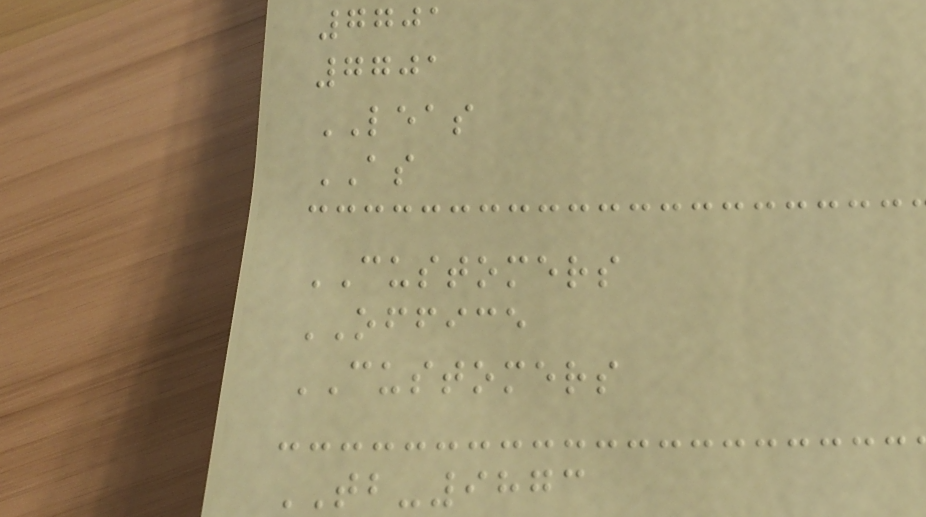7701
7701
LEAS
AS
CUSTOMERS
OFFICE
CUSTOMERS
TB-9873
